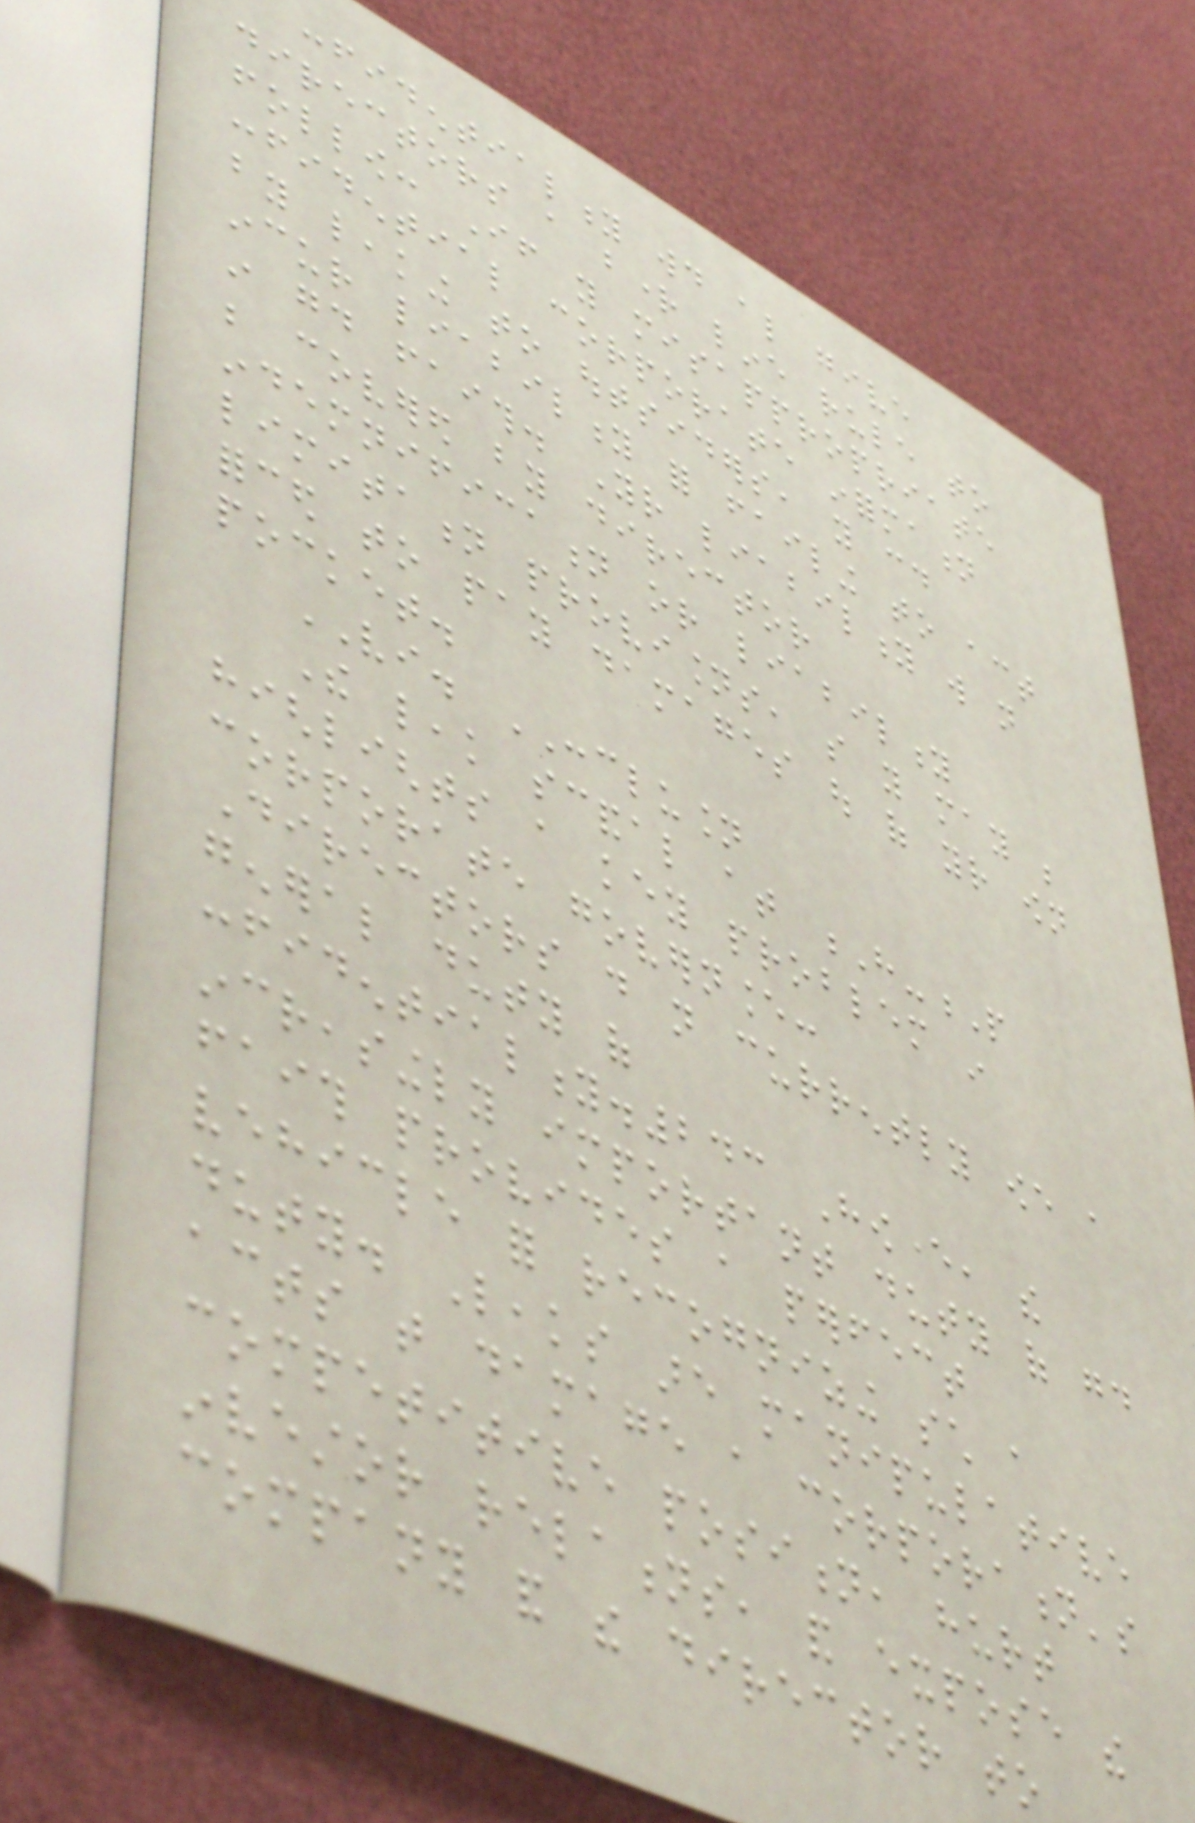confidentiality would also give
directors a bright line rule to
follow: If you misappropriate
confidential corporate information
by leaking to outsiders, you could
incur liability for failing to act
in good faith. Your liability will not
be covered by director
indemnification or liability
limitation provisions, so you may be
forced to pay damages out of your own
pocket.
VI. CONCLUSION
The leak scandal at H-P
highlights a key problem in
corporate governance:
Directors do not currently owe a
general duty of
confidentiality.243 However, the
increasingly important duty of good
faith provides a perfect
vehicle for recognizing such a
duty. Leaks are manipulative
acts that damage a corporation's
competitive position, hurt
investor relations, and expose the
company and the director to
